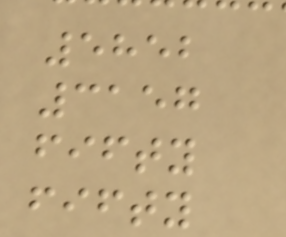5852
3157
fifty
fifty
